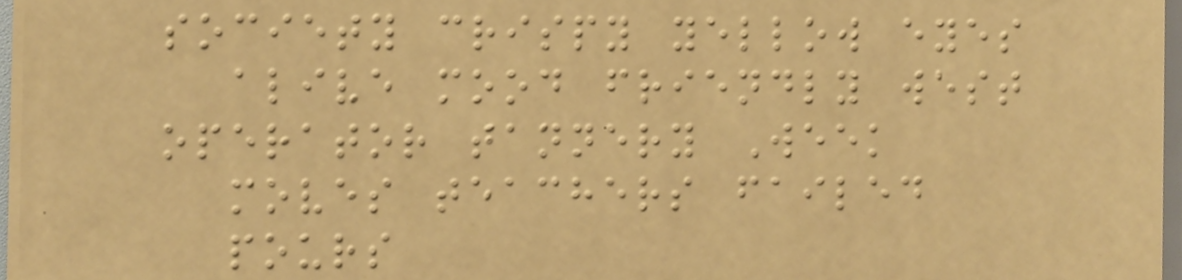society crispy yellow eyes
alive mood friendly west
operator tannery Week
moves teachers failed
pours
